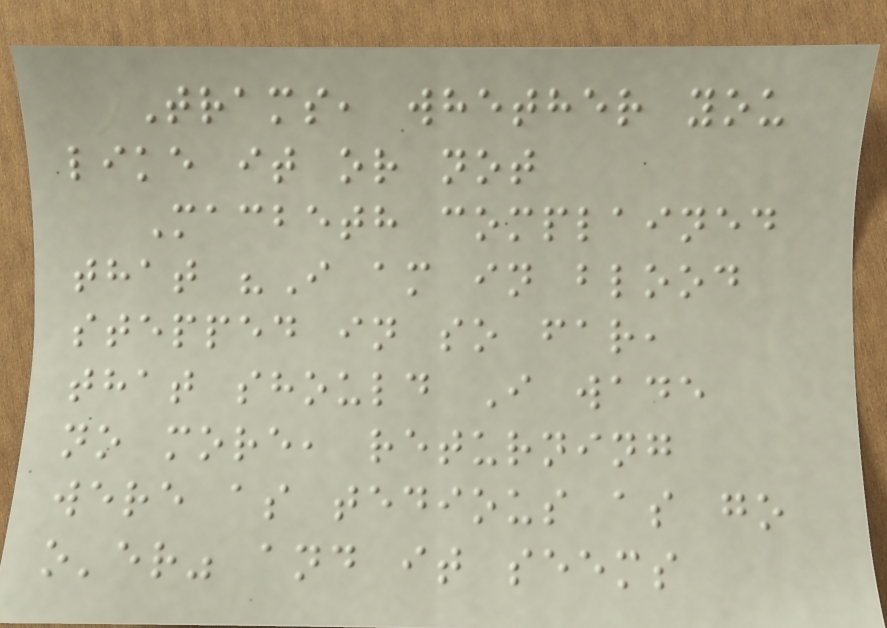Trams, whether you
like it or not
Macbeth complained
that "I am in blood
stepped in so far,
that should I wade
no more, returning
were as tedious as go
o'er" and it seems
